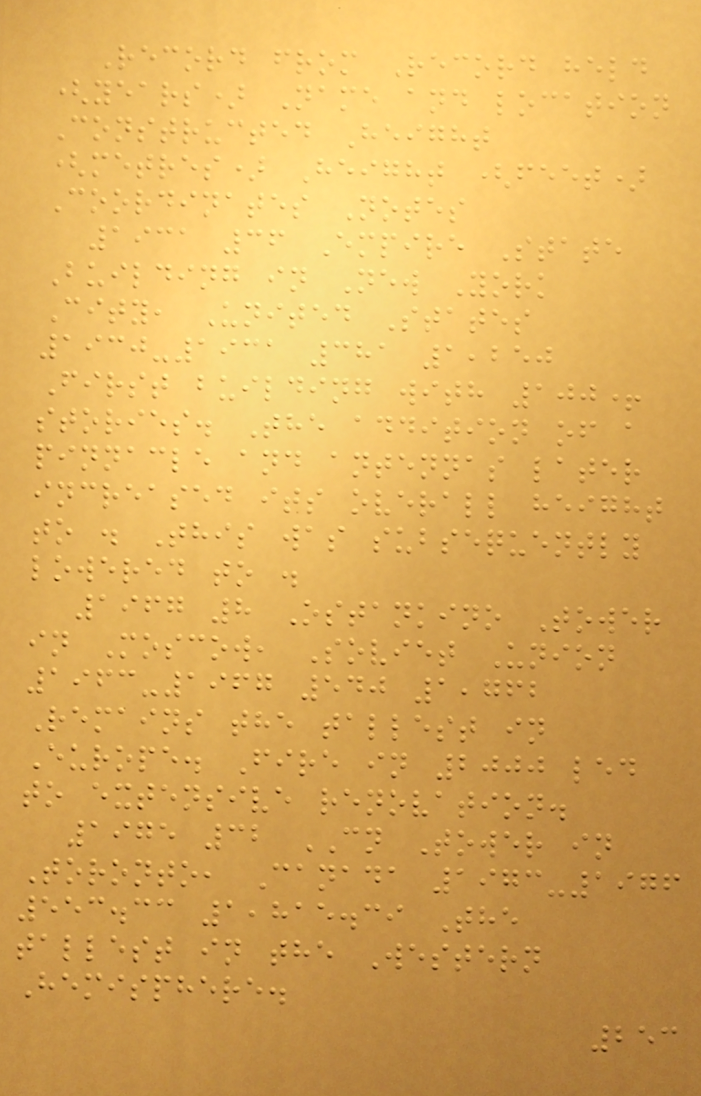Record from Record held
(years) Name and location
Constructed Height
(metres) Height (feet)
Coordinates Notes
1931 36 Empire State
Building in New York
City, United States
1930-1931 381 1,250
First building with 100+
stories. The addition of a
pinnacle and antennas later
increased its overall height
to . This was subsequently
lowered to .
1967 8 Ostankino Tower
in Moscow, Soviet Union
1963-1967 540 1,762
Remains the tallest in
Europe. Fire in 2000 led
to extensive renovation.
1975 32 CN Tower in
Toronto, Canada 1973-1976
553.33 1,815.39 The
tallest in the Western
Hemisphere.
253
